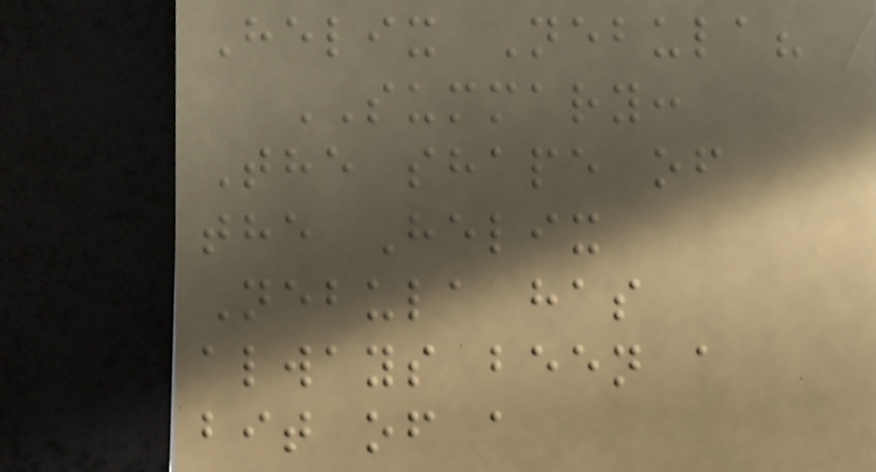Helix Nebula?
SUMMARY:
The shape of
the Helix
Nebula has
always been a
bit of a
